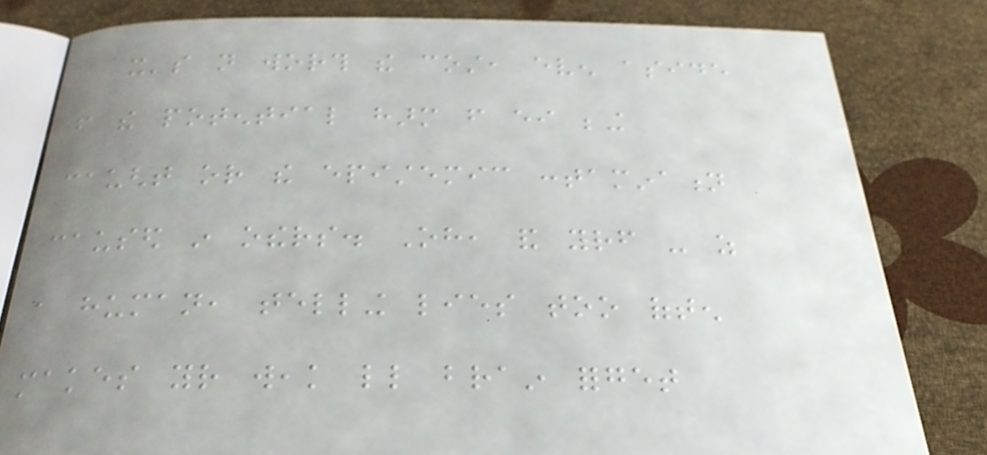it's not worth the cost, even aside
from the potential harm from either being
caught or the epistemic contamination
caused in others. Oh, and yourself - as
a human, telling lies too often
makes your weak little brain forget
